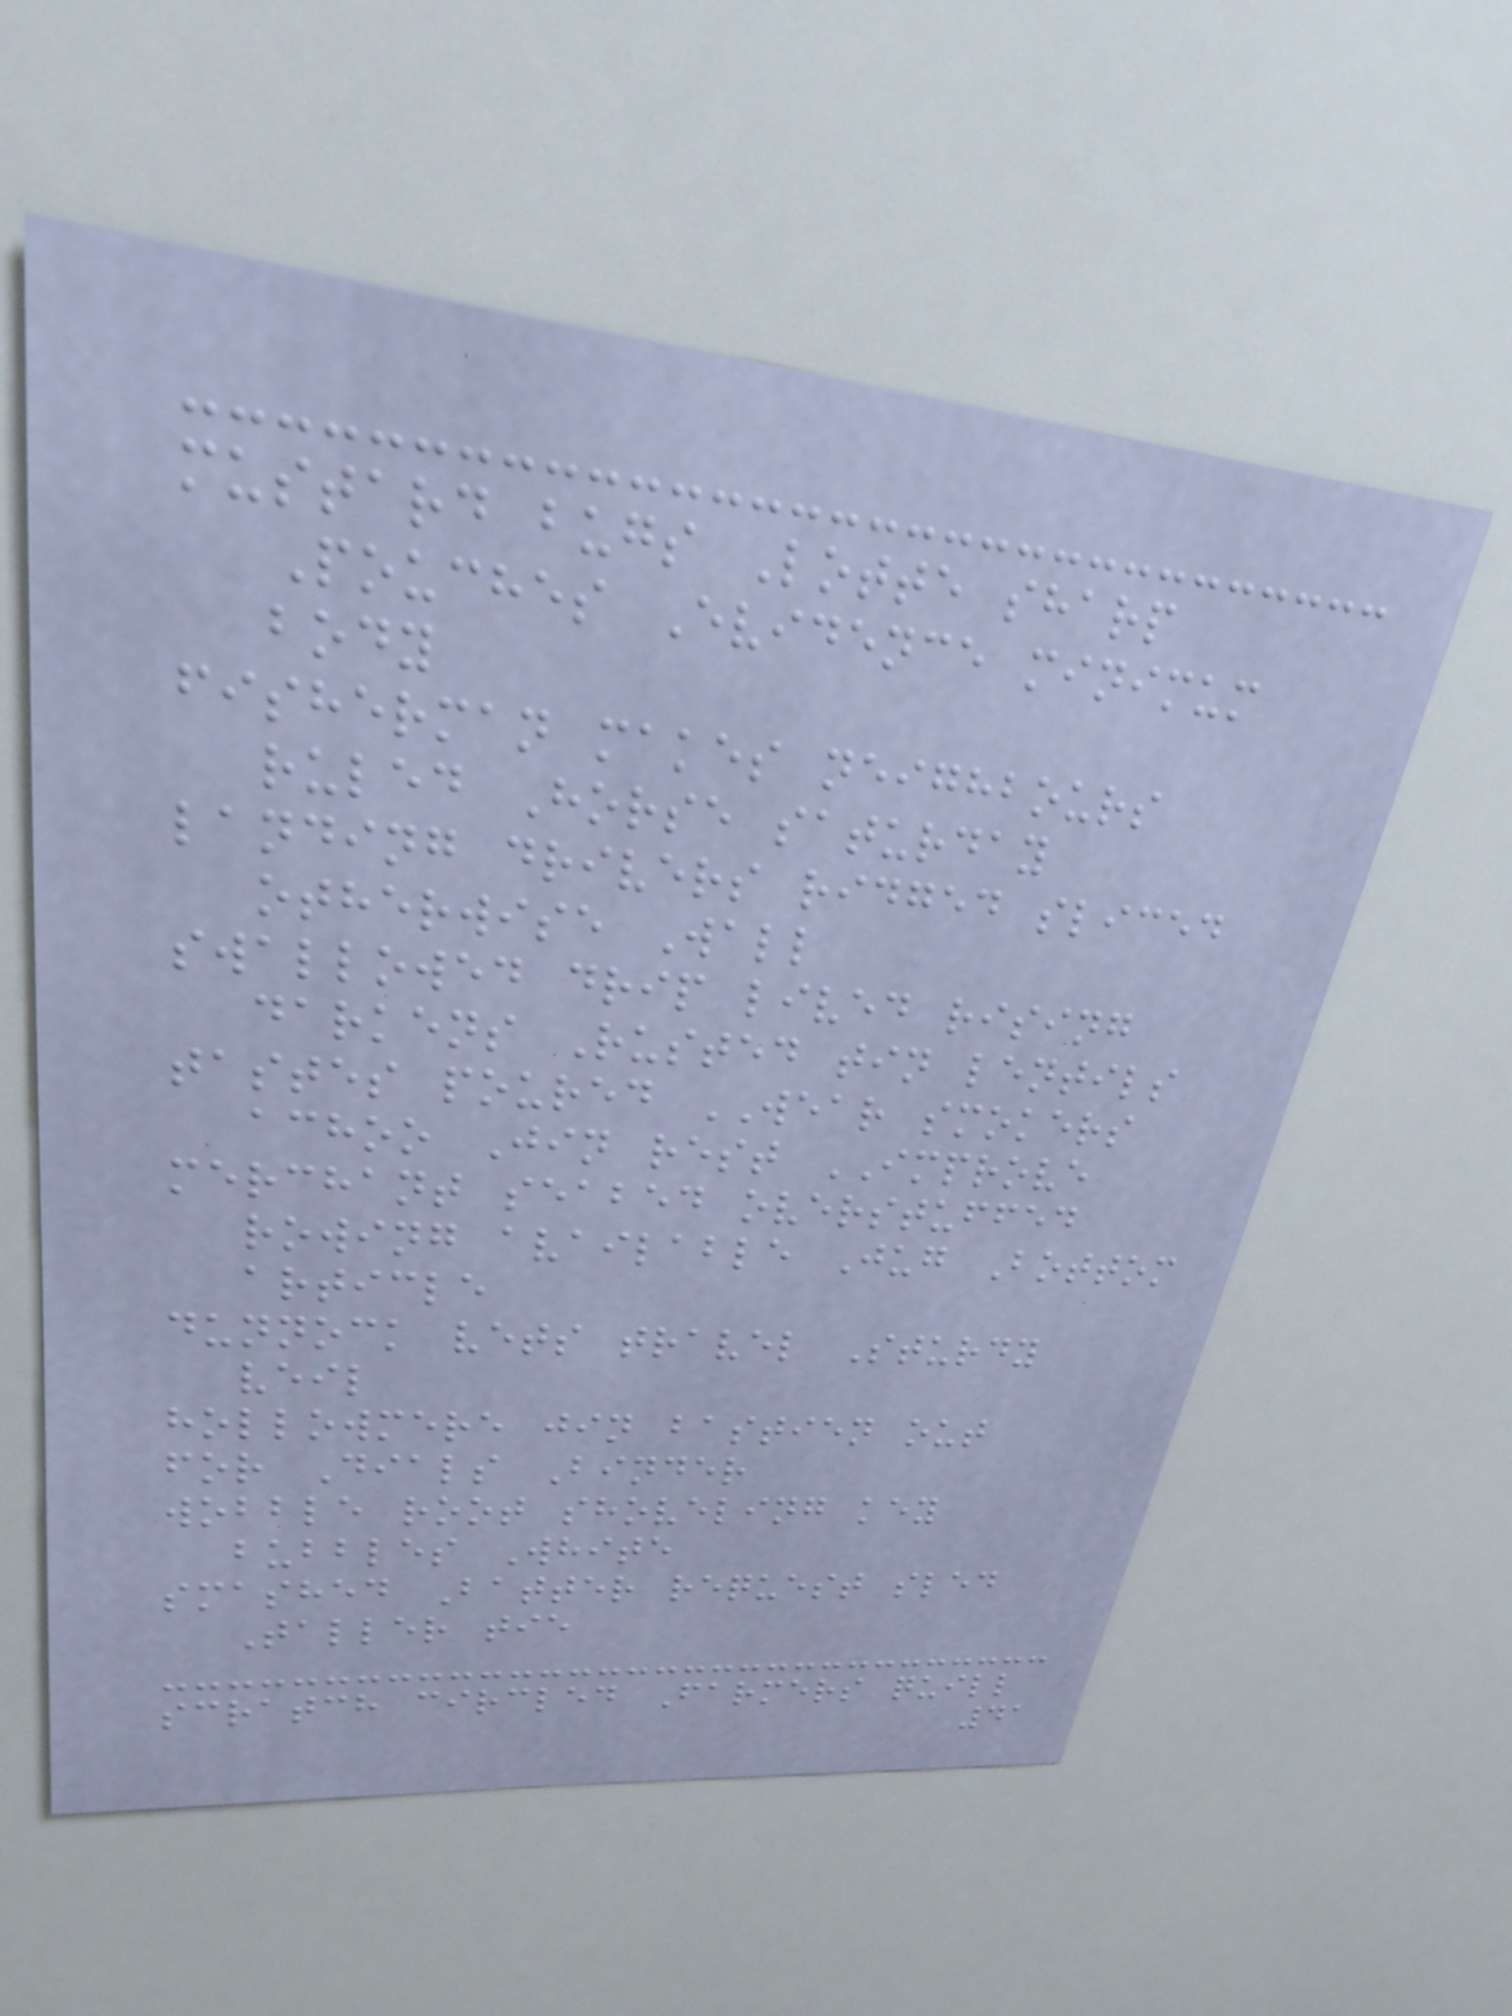mustard bugs Lotte sharp
Pouches Evidence minimum
body
fisherman makes neighbours
ruled Horse saturday
landing drivers ridged sliced
otherwise Wall
swallowed drip lived rising
darkens Rusted tin lentils
tastes poured WEAR smokers
achoo Jin rest IMPROVE
merchant seabed overstuffed
rowing available Jug Bottom
article
dunnock vets travel Sturdy
veil
hollowmere jin bastien out
for Dials Binder
wobble root shoveling key
bubbles White
smashed Batter request sled
Taller tie
scratch circled Farmers quill
41
